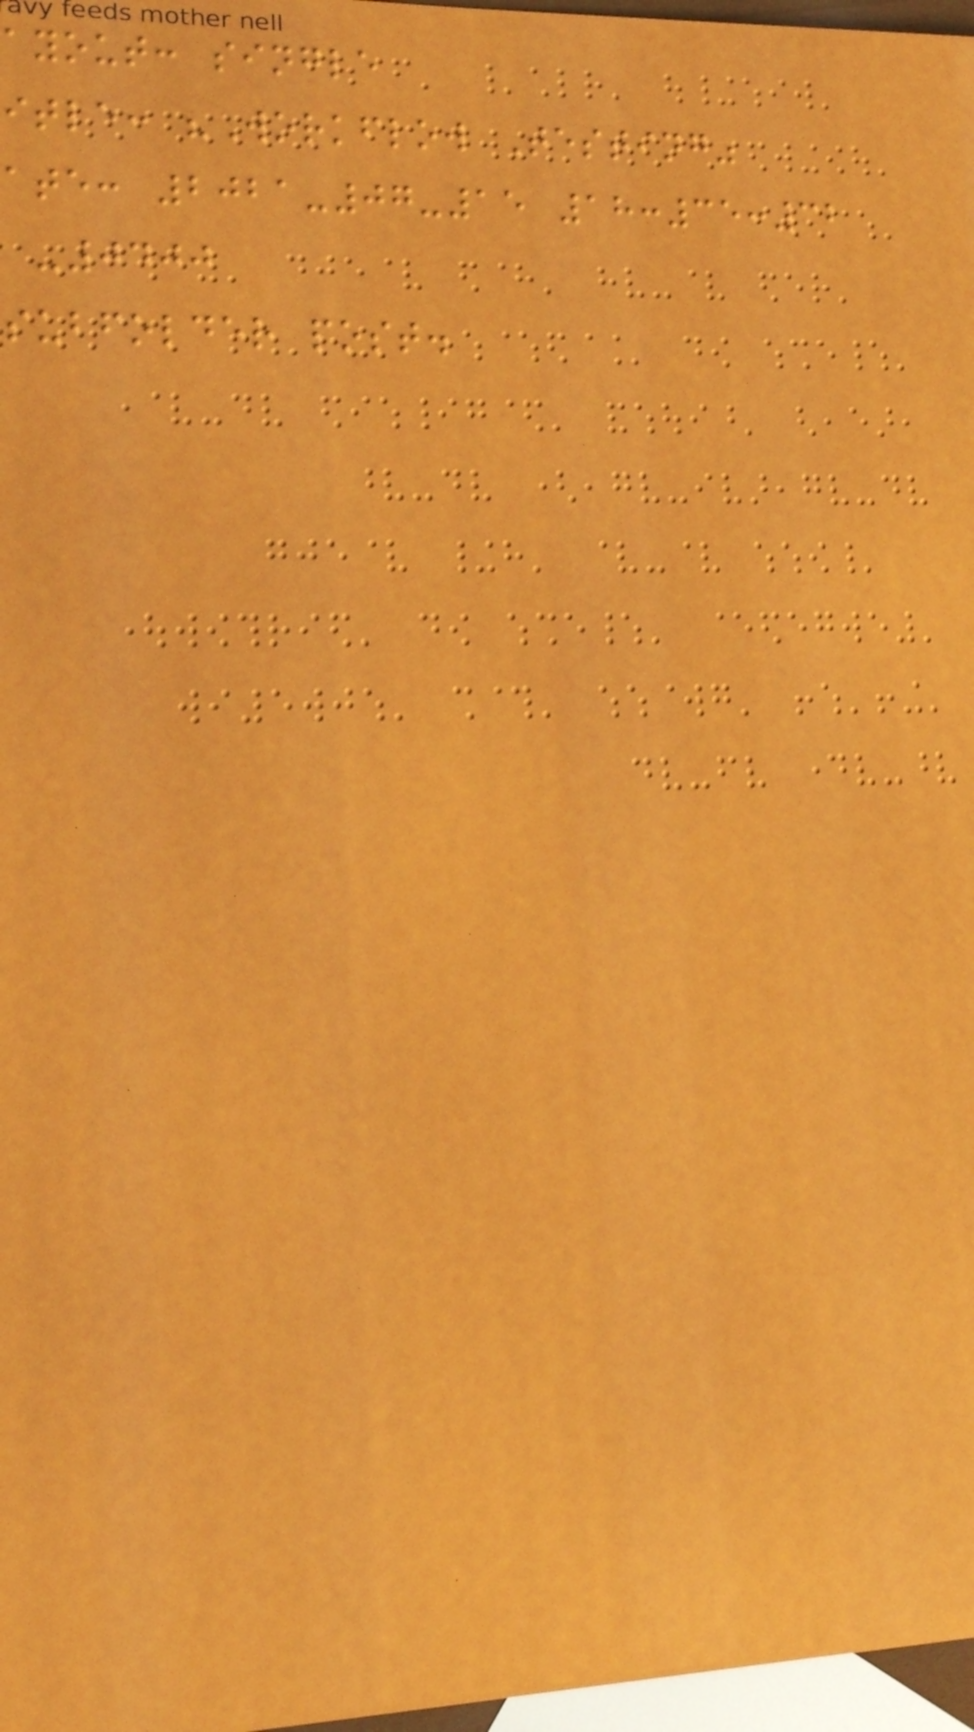ayout: single
itle: "Workflow Testing"
ate: 2021-07-15 18:35:32
-0400
subfolder post.
